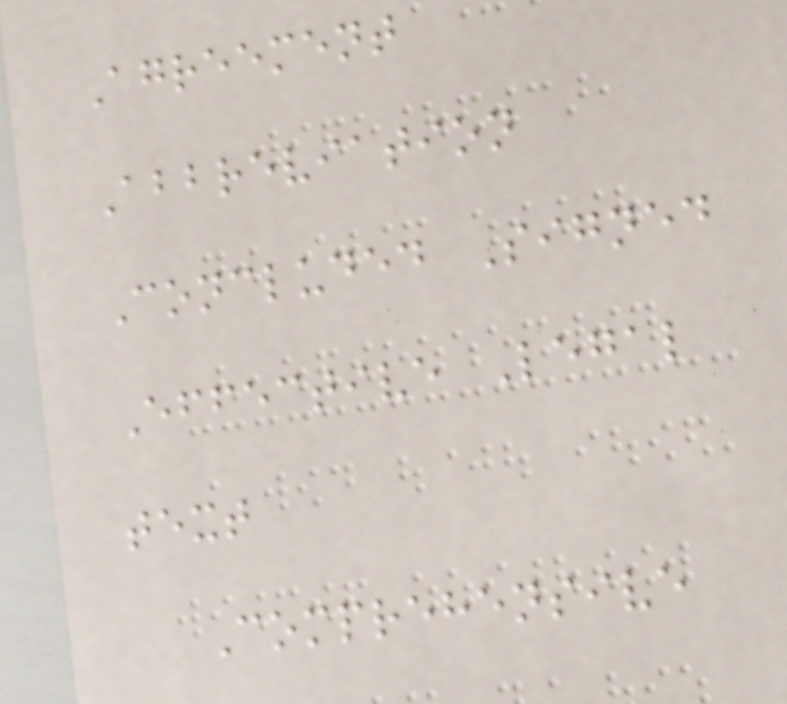Agreement
Abbreviation
Concluded Signed
Effective Legal
text
Comprehensive
